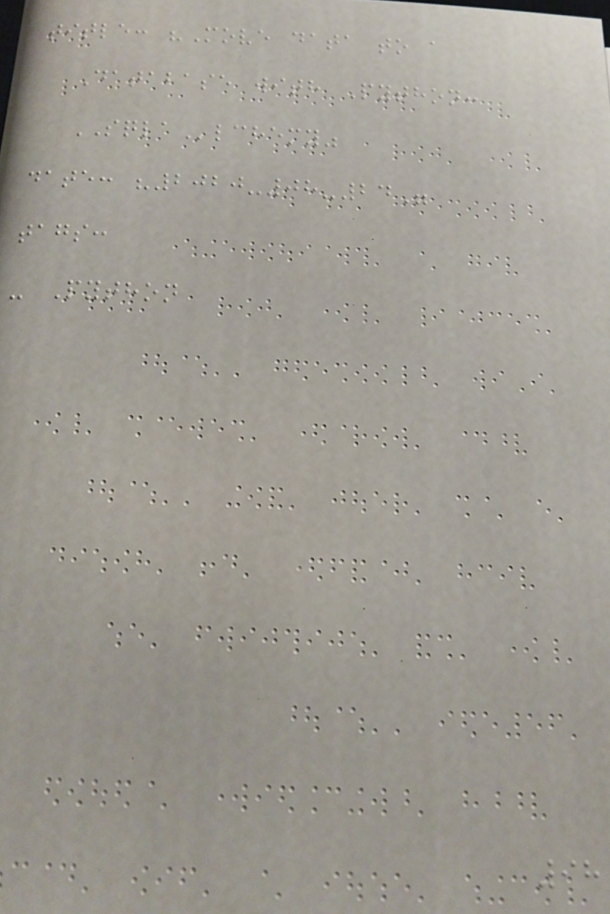title: "Move data to a
Database with Python:
SQLAlchemy"
date: "2020-08-24"
tags:
- Python
98
